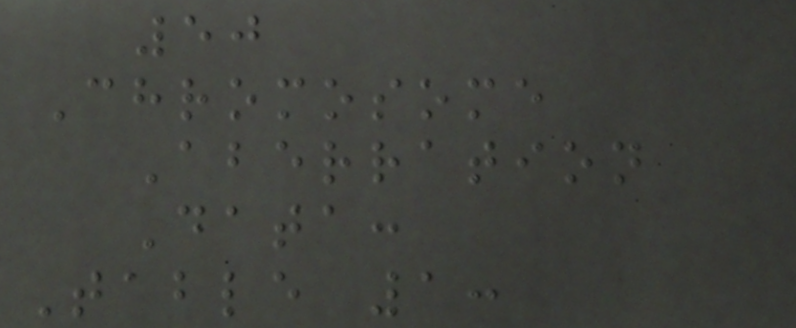50
Chromosome
Aberration
Data:
Table 1:
